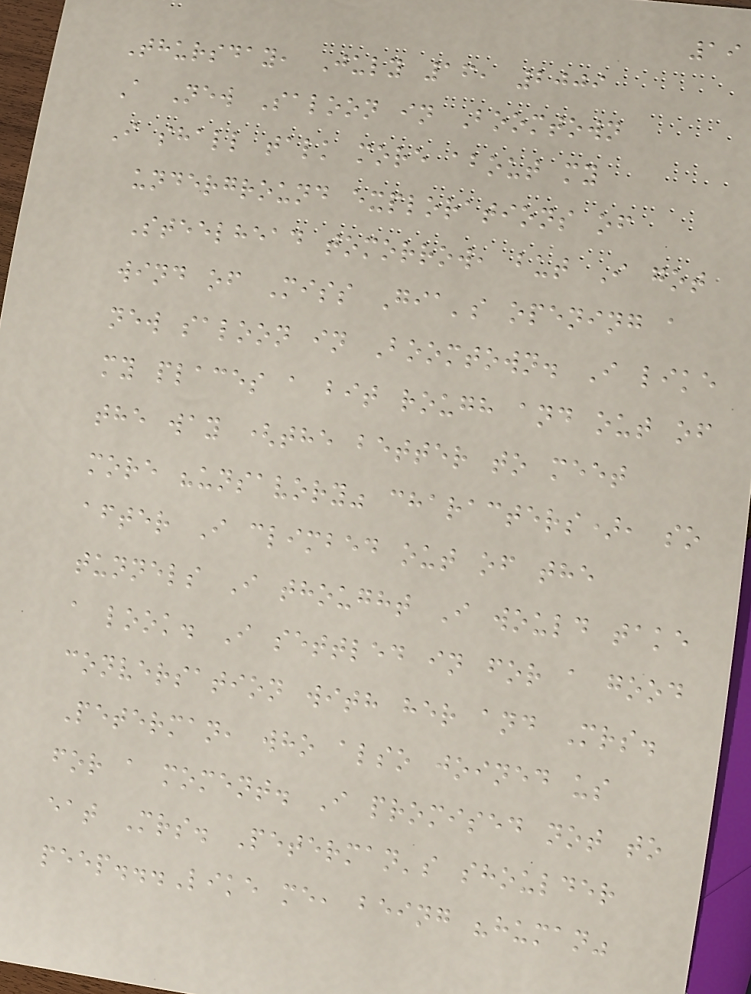19
Thursday, July 16, 2009
A New Saloon in Boomtown
I shall talk more about my
underground explorations of
Steelhead tomorrow, but I got
wind of Miss Gia's opening a
new saloon in Boomtown. I like
my places a bit rough and out of
the way (the better to meet
more "unsavory" characters), so
after I climbed out of the
tunnels I thought I would take
a look. I settled in for a good
conversation with her and Mrs.
Peterman, who also joined us
for a moment. I promised not to
eat Mrs. Peterman's shoulder
peep...Like me, being "human"
